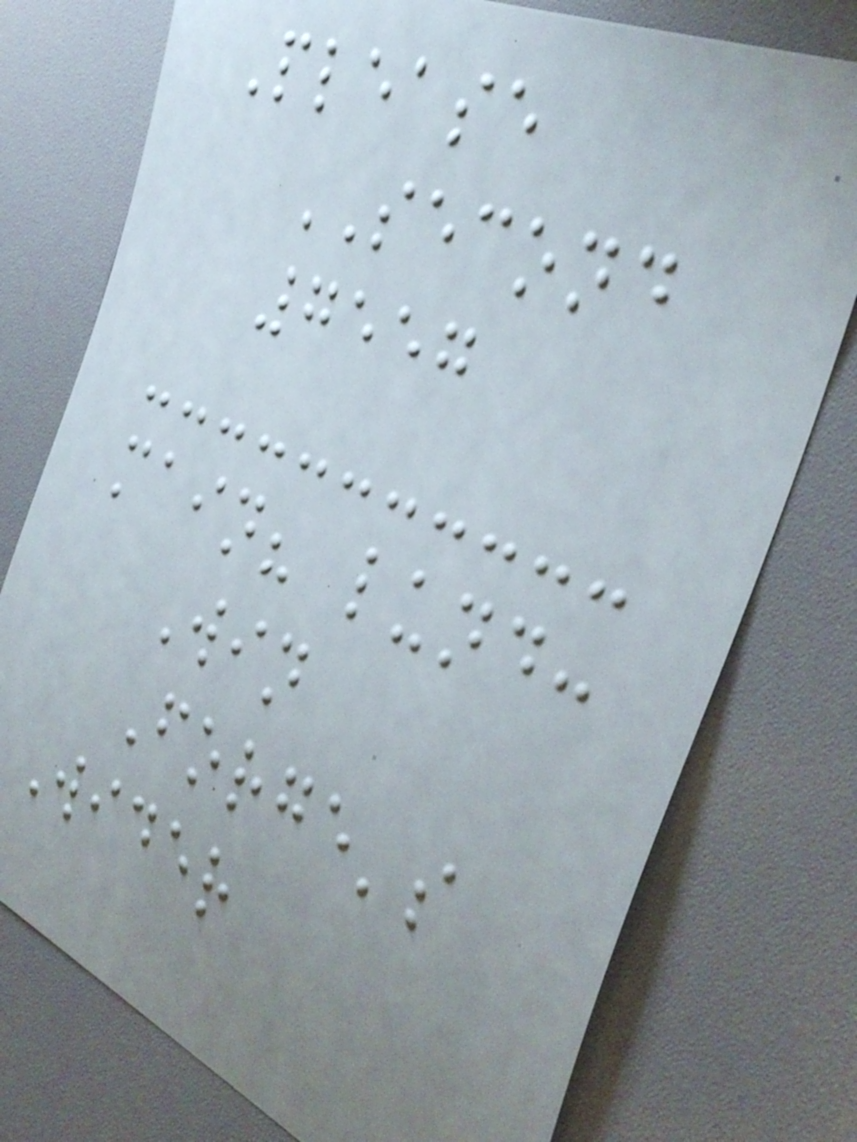Please
SECOND
7557
main? lund:
Win
Forge's
Wider
